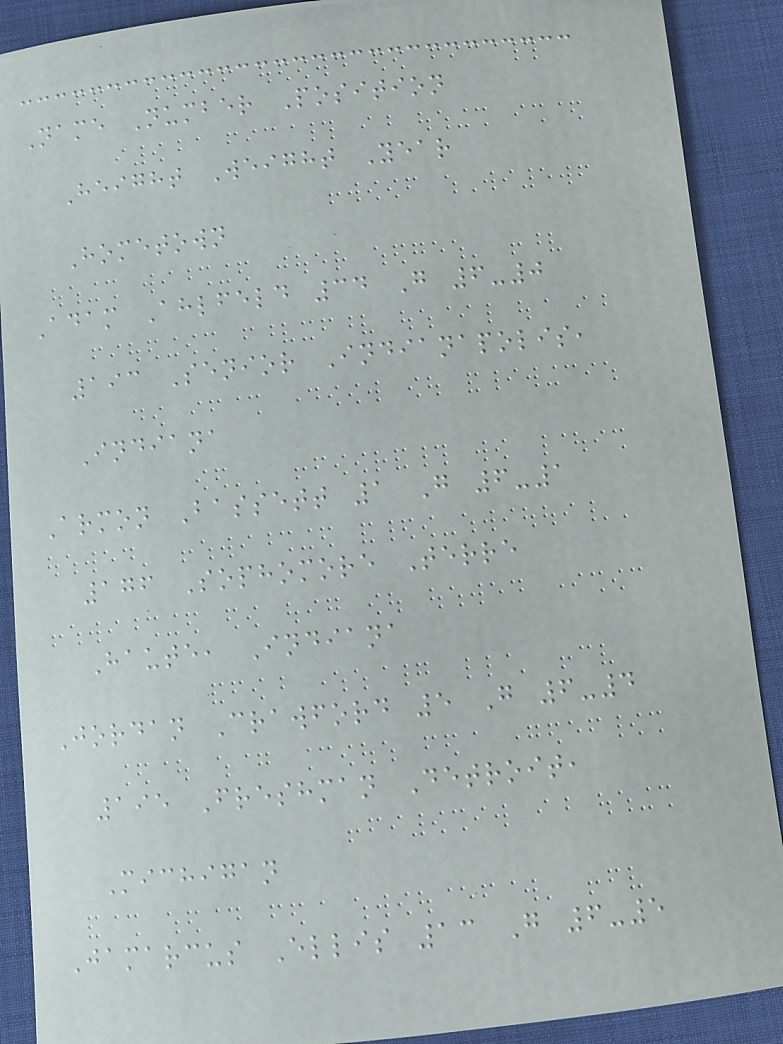Name Number Position
Height Weight Year
Hometown
Adam Ahlfeld 34 G 6-0
193 Senior Indianapolis,
Indiana
Armon Bassett 1 G 6-1
176 Sophomore Terre
Haute, Indiana
Jordan Crawford 5 G 6-4
195 Freshman Detroit,
Michigan
Jamarcus Ellis 13 G 6-5
